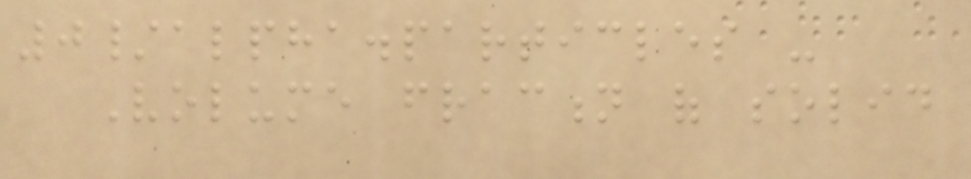0/alpha.particles -
Volume fraction of solid
